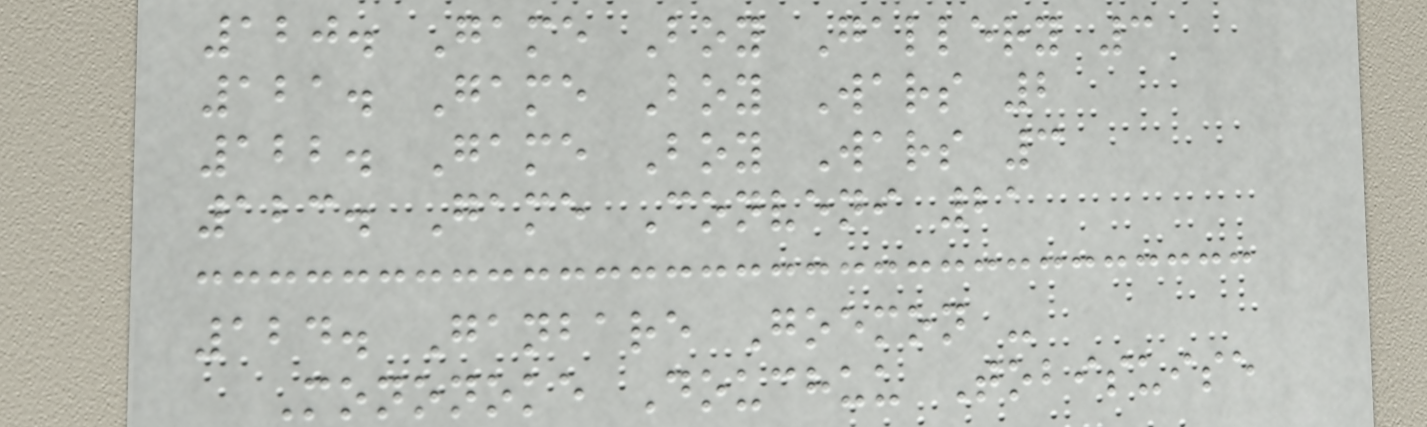120. Game Boy Gallery 3
121. Game Boy Wars 2
122. Game Boy Wars 3
123. Game Conveni 21
124. Ganbare Goemon -
Mononoke Douchuu Tobisuise
